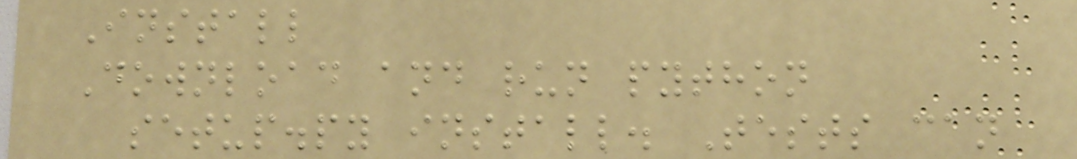Install
Download and run python
setup.py install. Tests can
